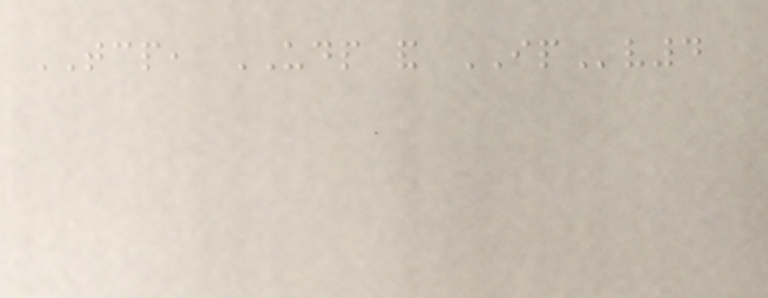TCP, UDP and IPv4
